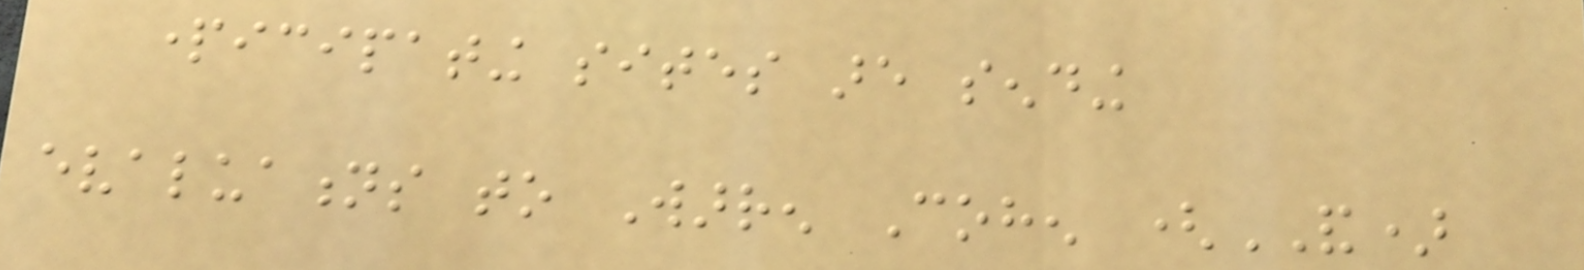participating sites are sending
evaluations to Warren Cohen (AND)
